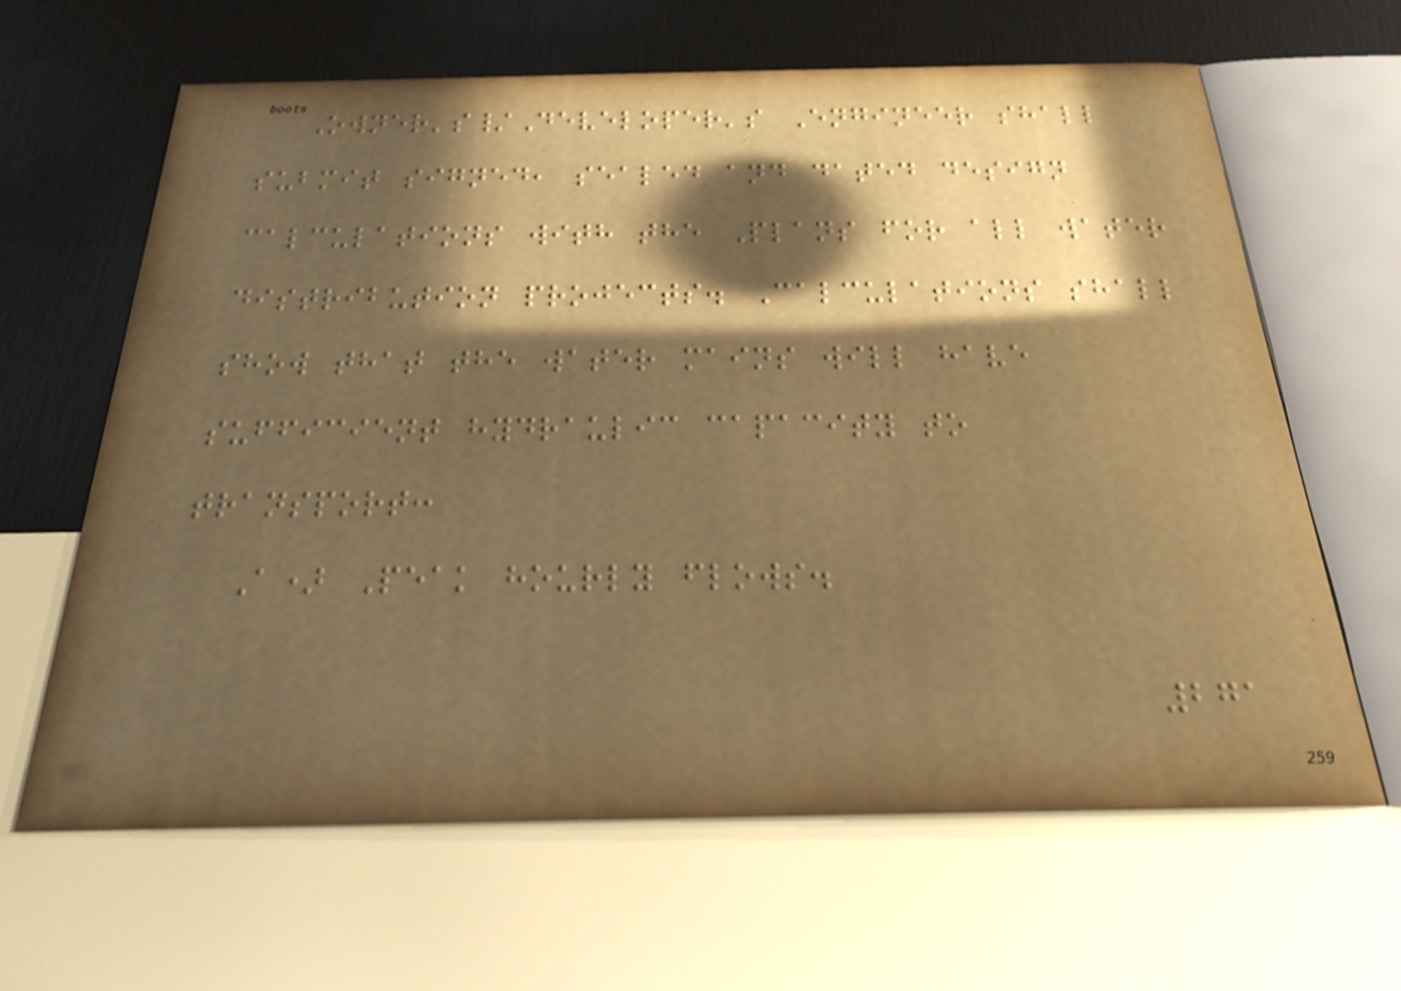Owner's/Developer's Engineer shall
submit signed, sealed and dated design
calculations with the Plans for all water
distribution projects. Calculations shall
show that the water mains will have
sufficient hydraulic capacity to
transport:
A) Peak hourly flows.
271
